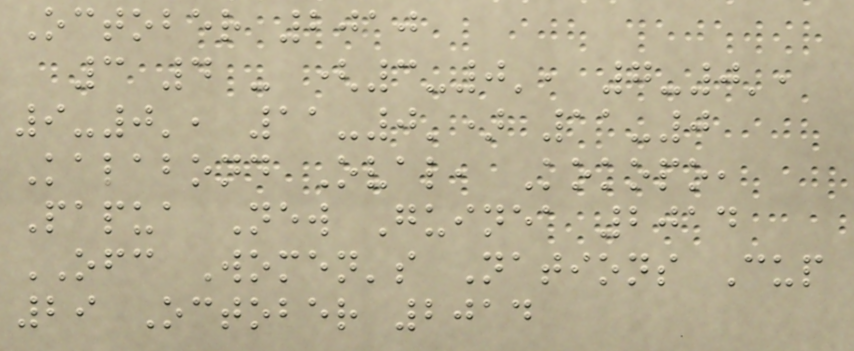October 2010
3 4 - (3-0', 7-0',
9-0', 11-0') 11-0
Kalabond Oval, Kokopo,
Papua New Guinea 2014
OFC Women's Nations Cup
29 October 2014
